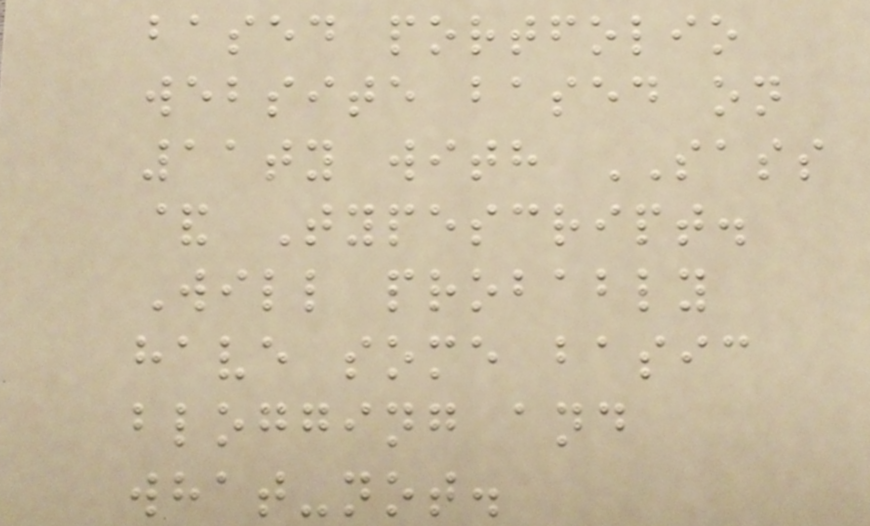based portfolio
website based on
11ty with SASS
& Typescript.
Will probably
have some basic
blogging and
what-not.
